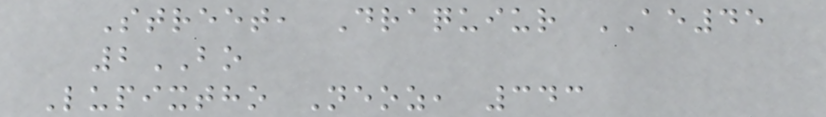Street, Draquiur AE45
2BO
Lupixtho Neoz, 343
